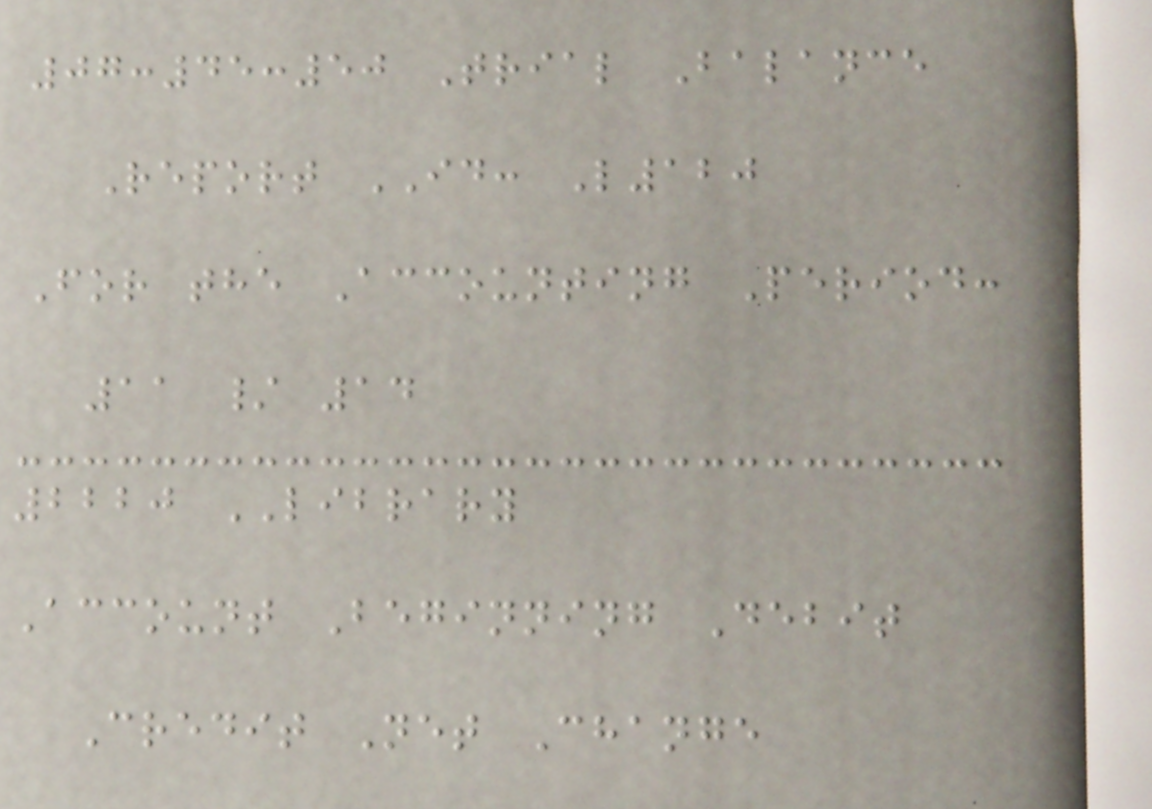07:45:50 Trial Balance
Report ID: L120
For the Accounting Period:
11 / 14
2220 LIBRARY
Account Beginning Debit
Credit Net Change
